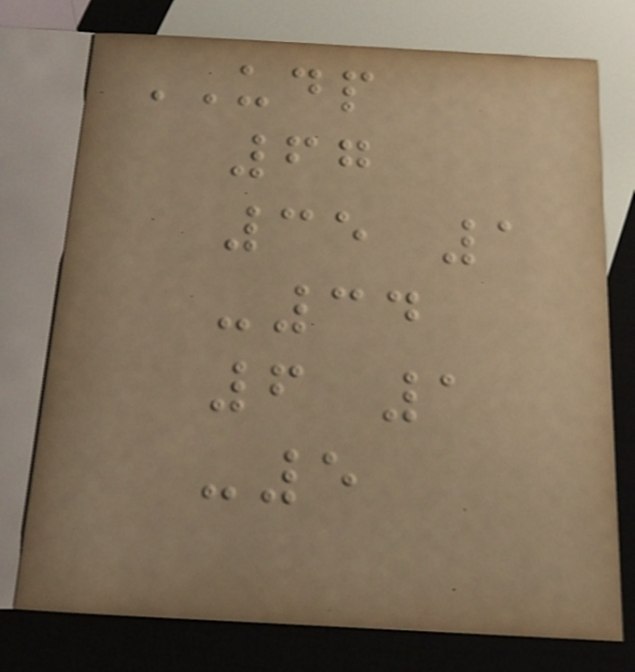UDP
67
35 1
-34
6 1
-5
